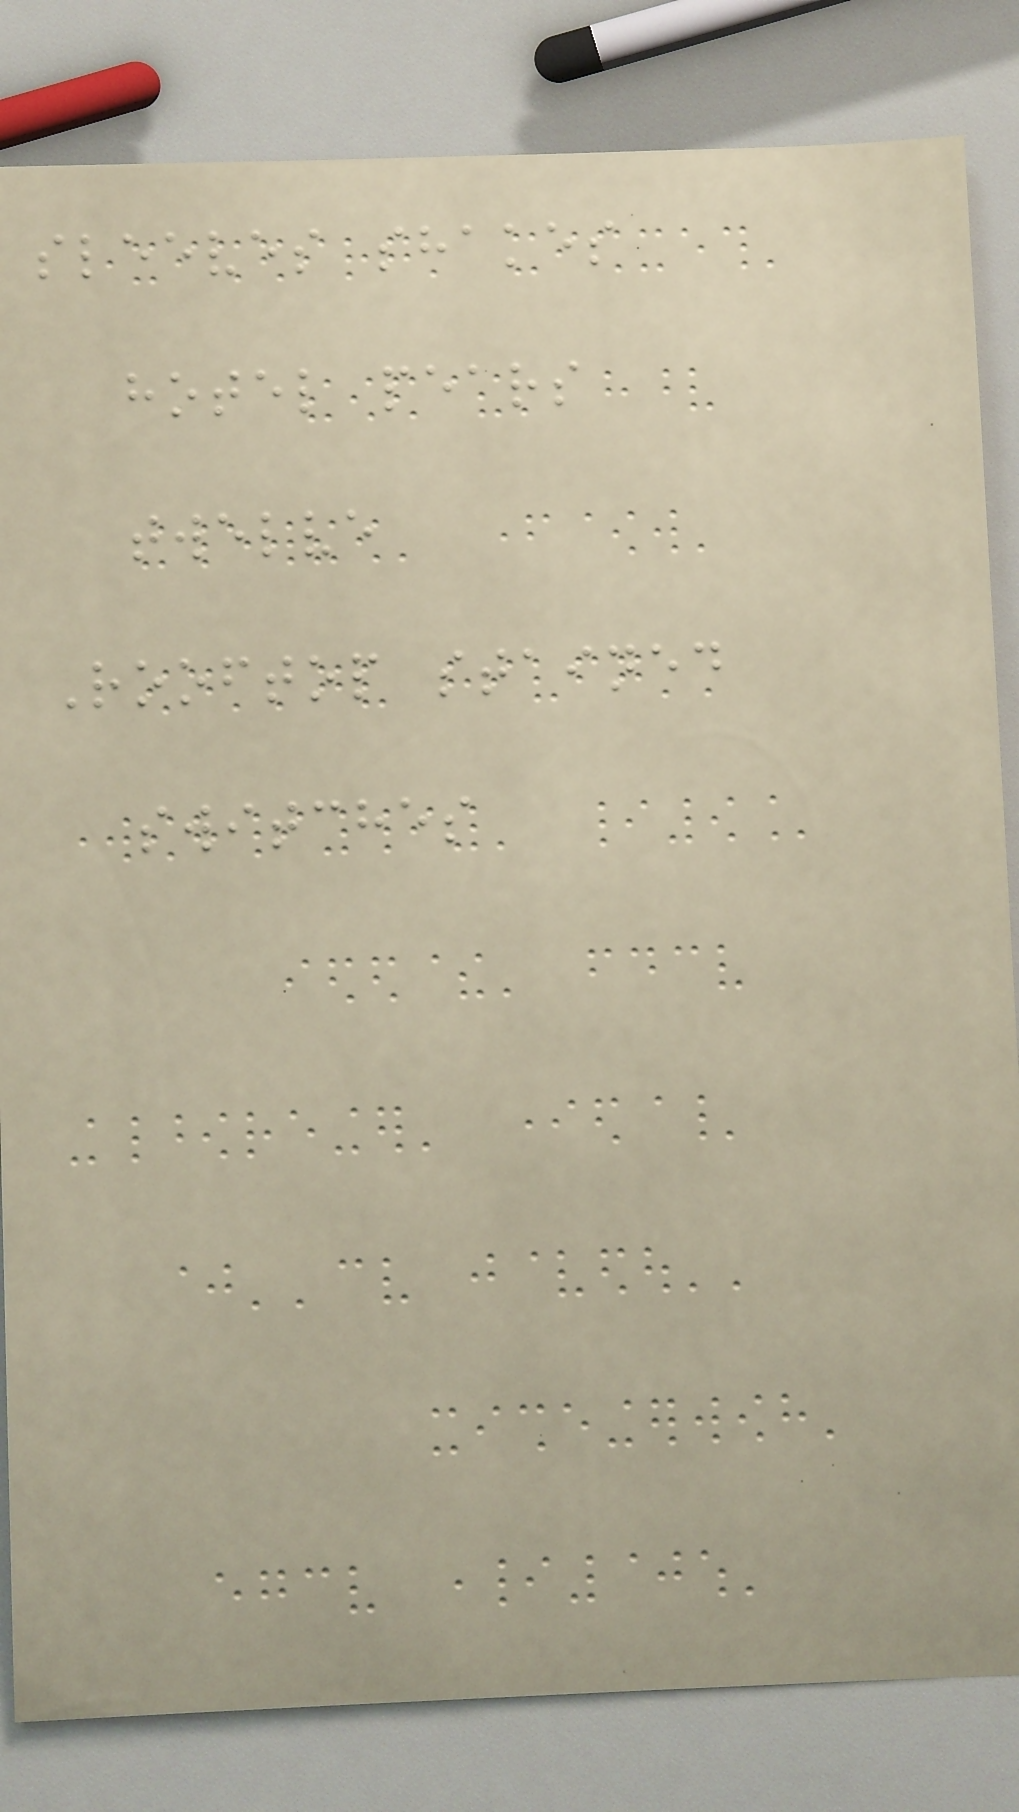sleeves shakes
hotel pears
twelve
Rooftop stained
switches
